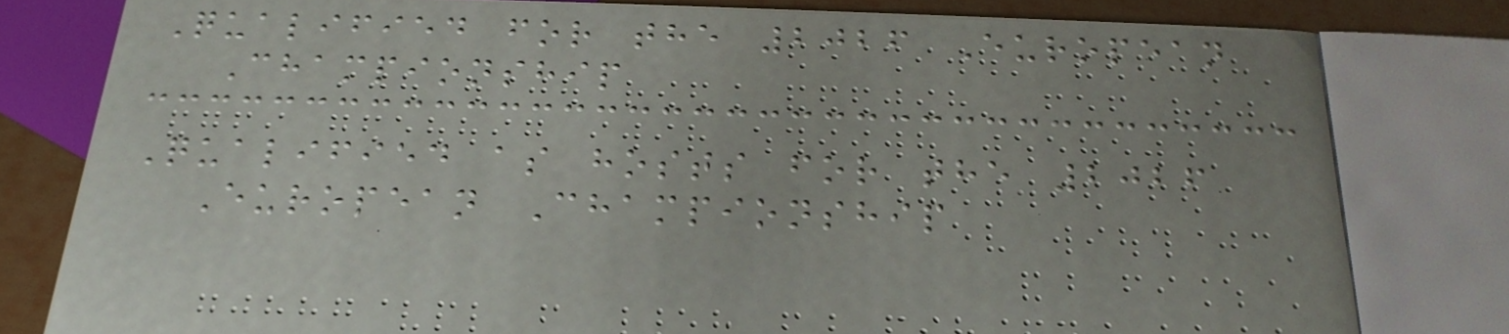Qualified for the 2026 European
Championship
Qualified as hosts for the 2026
European Championship
